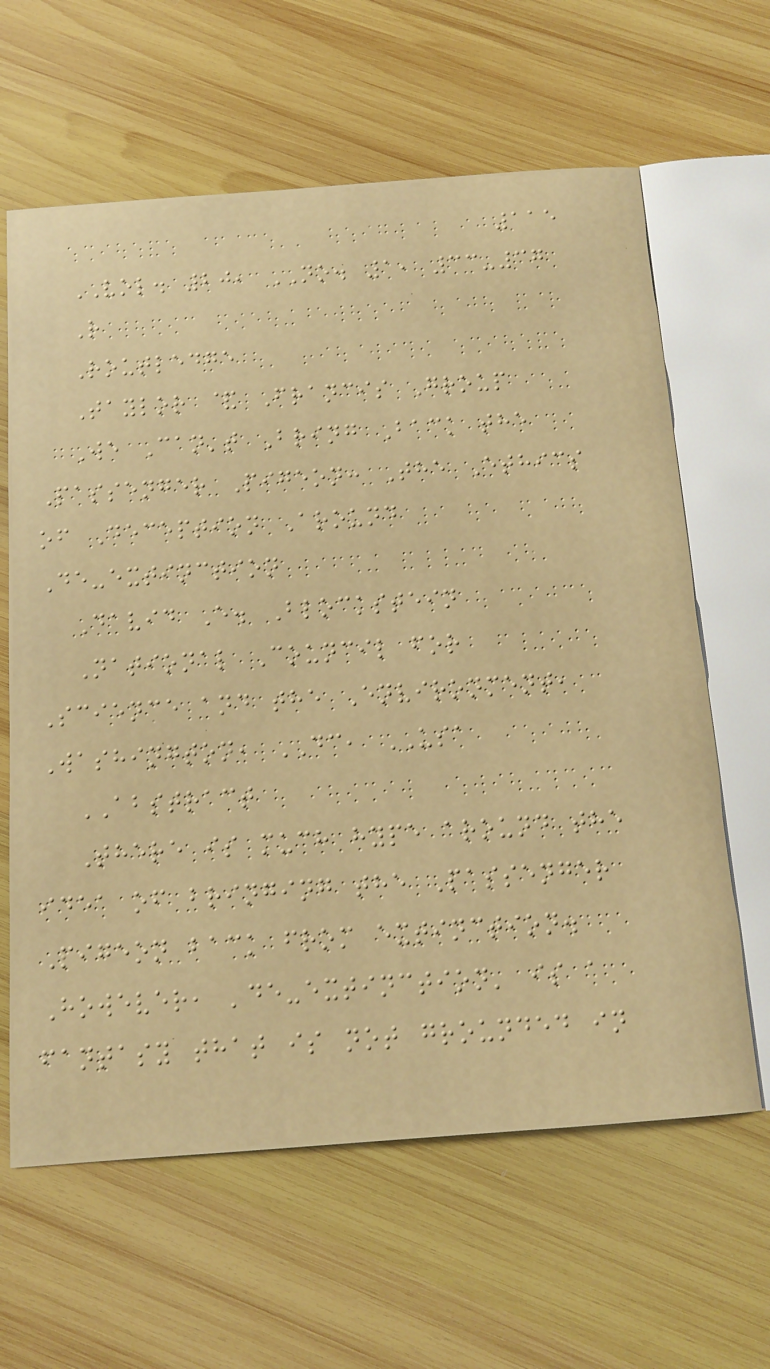115
VOL. 20, NO. 1, 33-37
R
Routledge
Taylor & Francis Group
We Can't Bring Back the
Passenger Pigeon: The Ethics
of Deception Around
De-extinction
David E. Blockstein
National Council for
Science and the Environment,
Washington, DC, USA
ABSTRACT
There is much hype around the
idea of bringing the Passenger
Pigeon back from extinction.
However, 'de-extinction' is a
fantasy that is not grounded in
